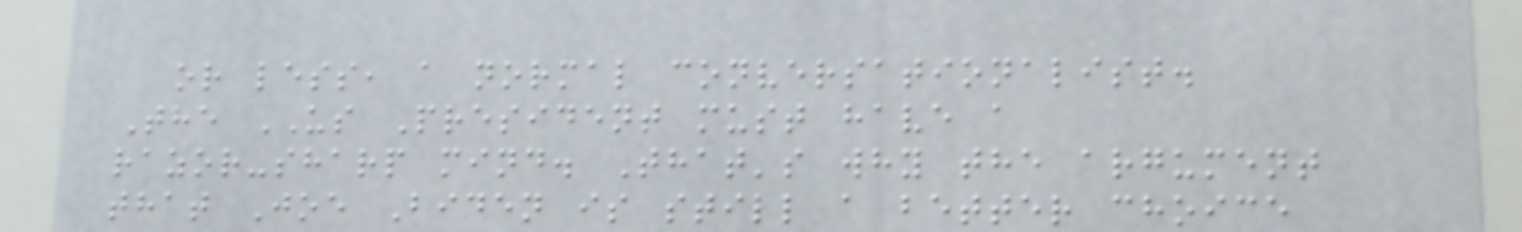or less, a normal conversationalist.
The US President must have a
razor-sharp mind. That's why the argument
that Joe Biden is still a better choice
